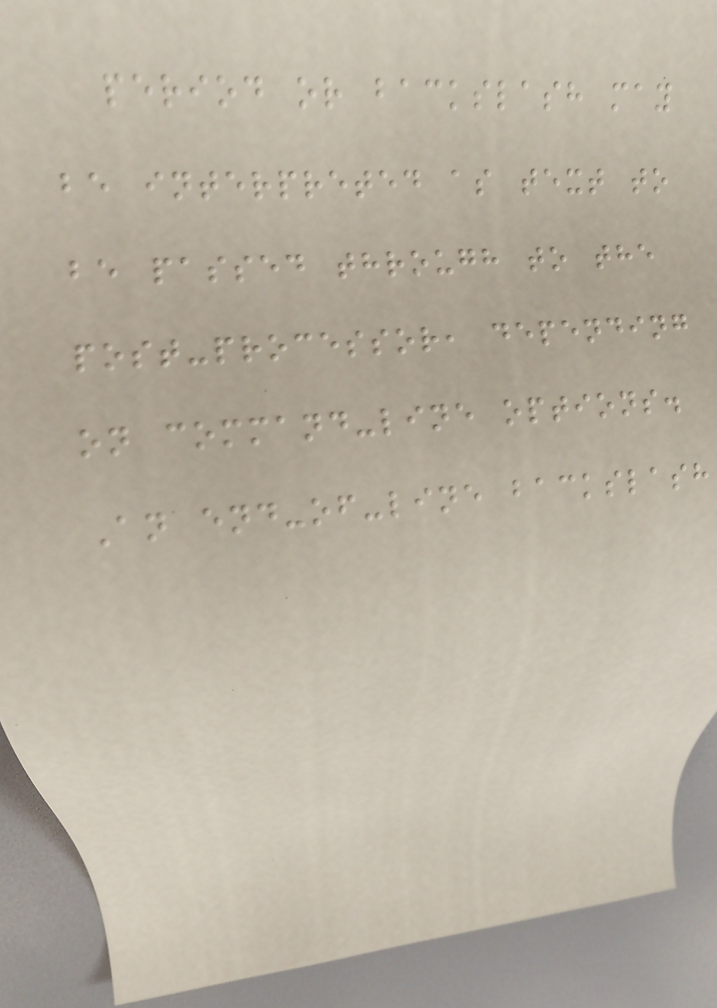period or backslash may
be interpreted as text to
be passed through to the
post-processor, depending
on command-line options.
An end-of-line backslash
